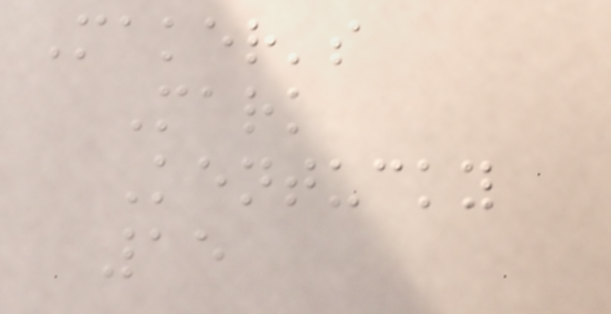Maker's
Mark
Kentucky
15
